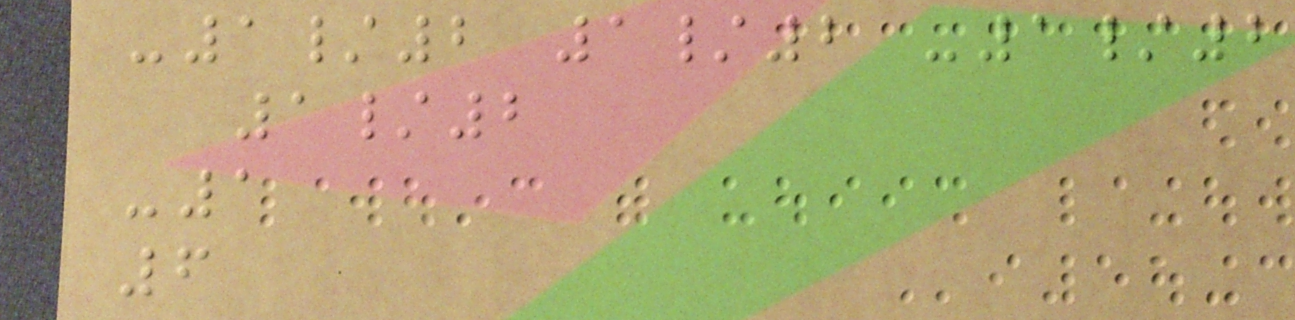-1/2 1/2 -1/2
1/2
-1
6
